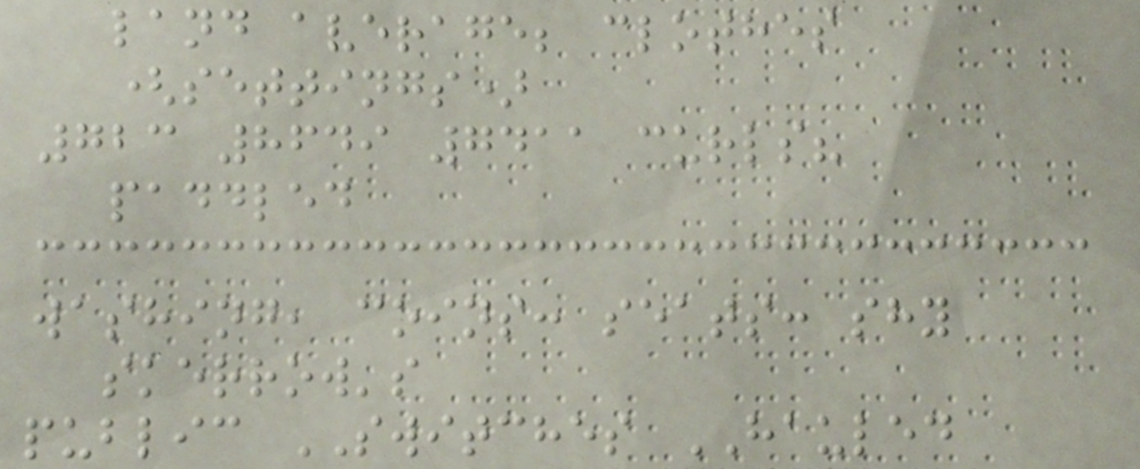land average; clothes
(settings)
723 8649 7411 curls?
paddled
washing, coins: seats: shy
skerrow's
public SWITCHES HAULED
